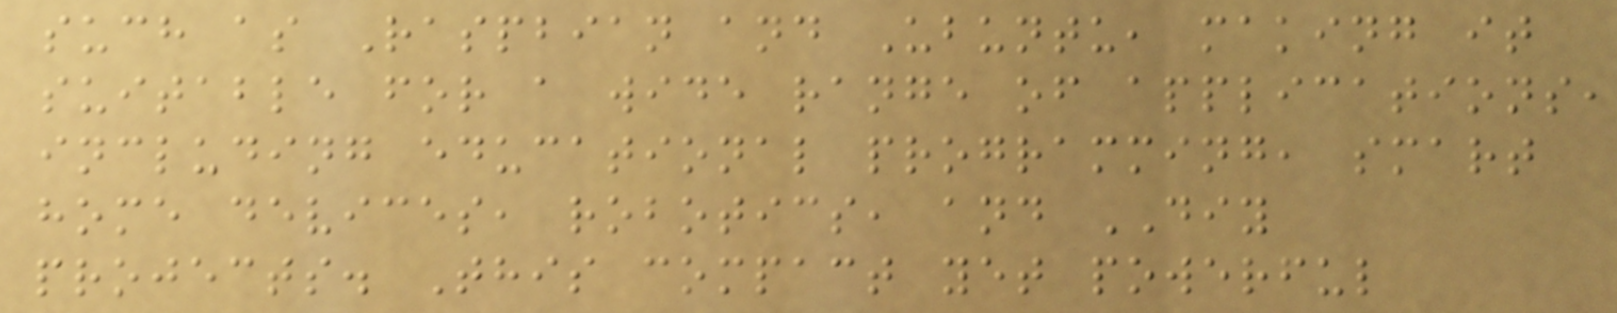such as Raspbian and Ubuntu, making it
suitable for a wide range of applications,
including educational programming, smart
home devices, robotics, and DIY
projects. This compact yet powerful
